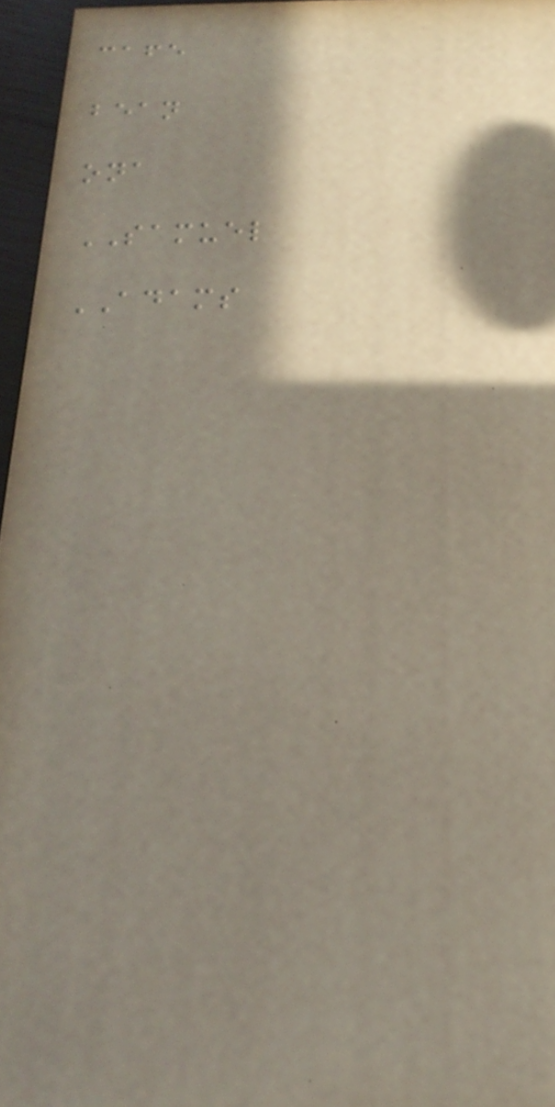cafe
bean
ona
SAMUEL
ADAMS
